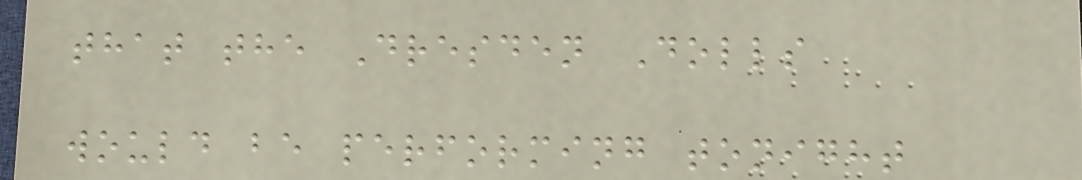that the Dresden Dolls
would be performing tonight
